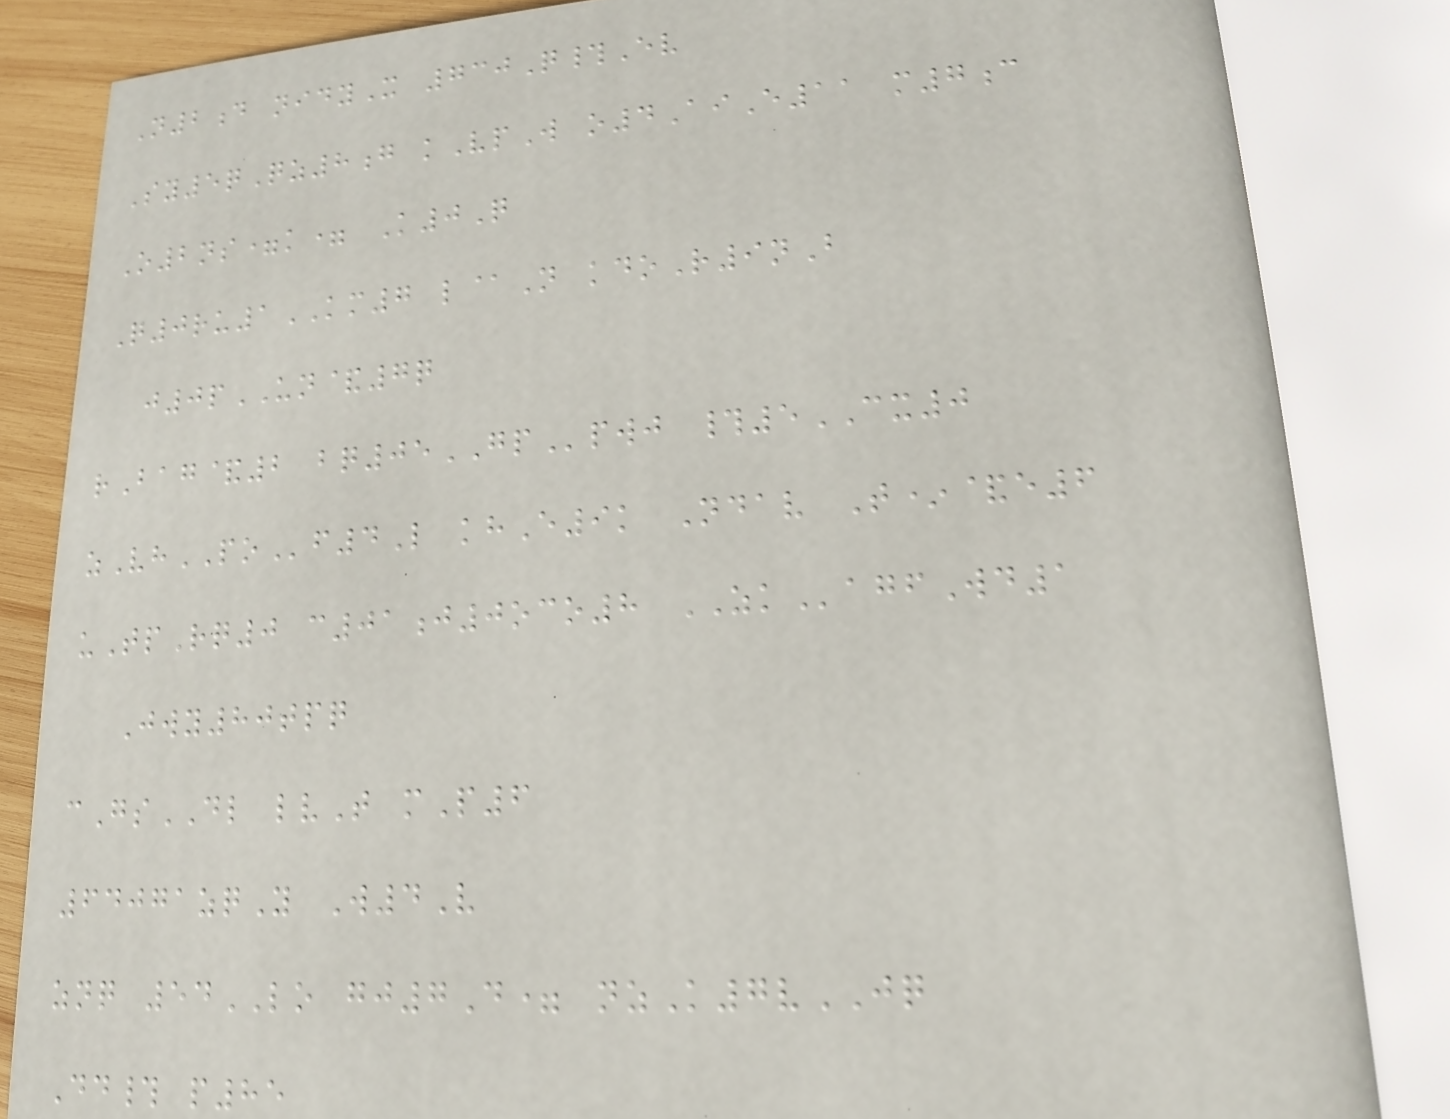N2d nidyX 730Q#Ev
Sy5qQz8g kVpW o4AiE11 m7c
O2ns=k= K0Q
Q0ru1KM7 l@N kdoR9nB
j0pUN&7q
rBag&2 bq05GPpwj #5CX0
zVhPOf4L khE9k Ndav T*&e6
uTpRq0 c01j0oco8 ZKagfWd1
Jwy80tpq
cGsDL lvT mP6
64071zqY W4V
znq 54LO gj7D= nzK7vJQ
Dd# p85
